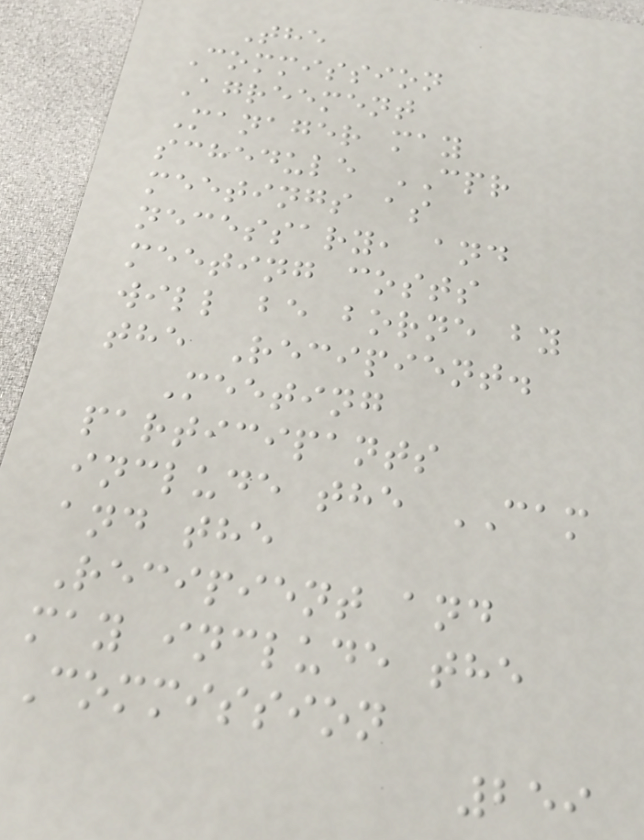The
Commission
Agreement
Manager may
schedule CPR
meetings as
necessary, and
meeting costs
will be borne by
the Recipient.
Meeting
participants
include the CAM
and the
Recipient and
may include the
Commission
259
